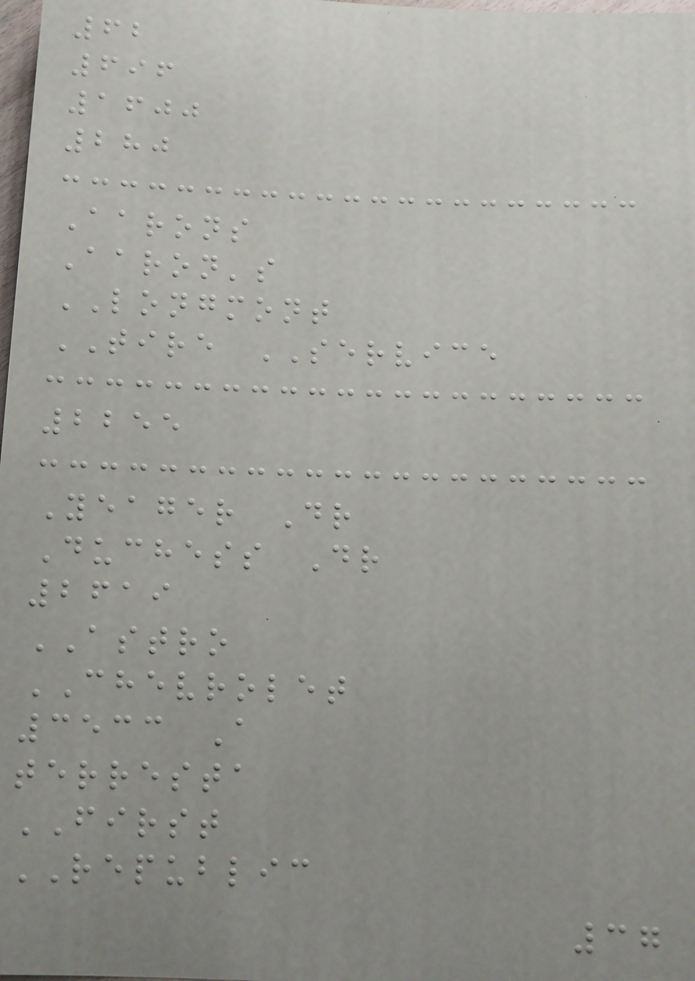62
696
1600
280
Aarons
Aaron's
LONGMONT
TIRE SERVICE
2255
Yeager Dr
Duchess Dr
2619
ASTRO
CHEVROLET
3533 A
terresta
FIRST
REPUBLIC
37
